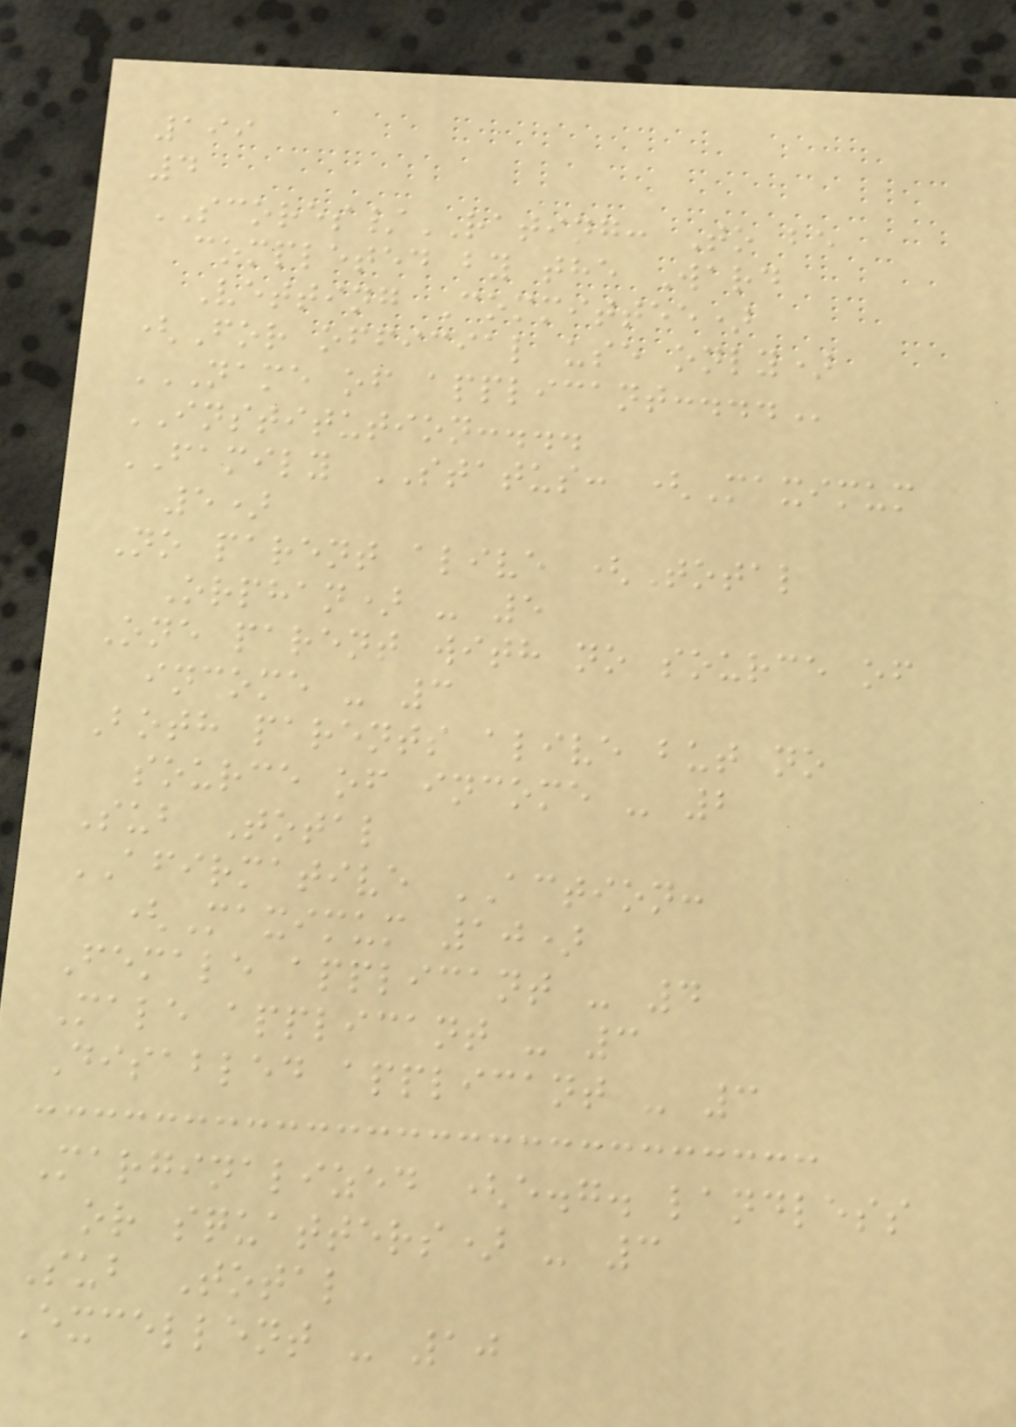199
4
SCORES/RATING: To be
completed by the Ward
Vetting Committee)
(For official use only)
NAME OF APPLICANT:...
INSTITUTION:...
FAMILY STATUS: (Maximum
5)
No parent alive (Total
Orphan) - 5
One parent with no source of
income - 3
Both parents alive but no
source of income - 2
Sub Total
AFIRMATIVE ACTION:
(Maximum 10)
Female applicant - 4
Male applicant - 3
Disabled applicant - 3
Marginalized (e.g. landless
or squatters) - 3
Sub Total
Excellent - 10
